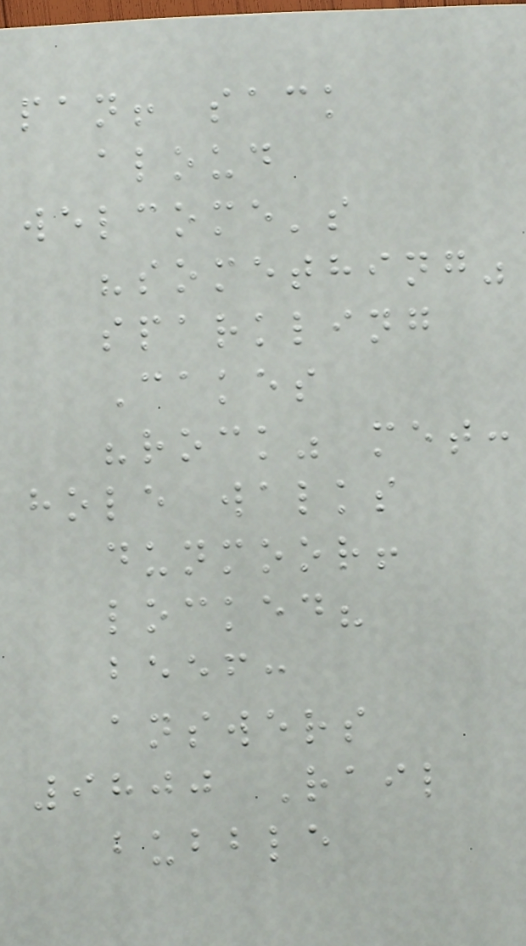pan! sack
aloud
welcome's
"something"
sparkling
Cakes
"rock" met:
hole walks
dunmoor!
locked?
beef:
answers
9800 Rail
bubble
